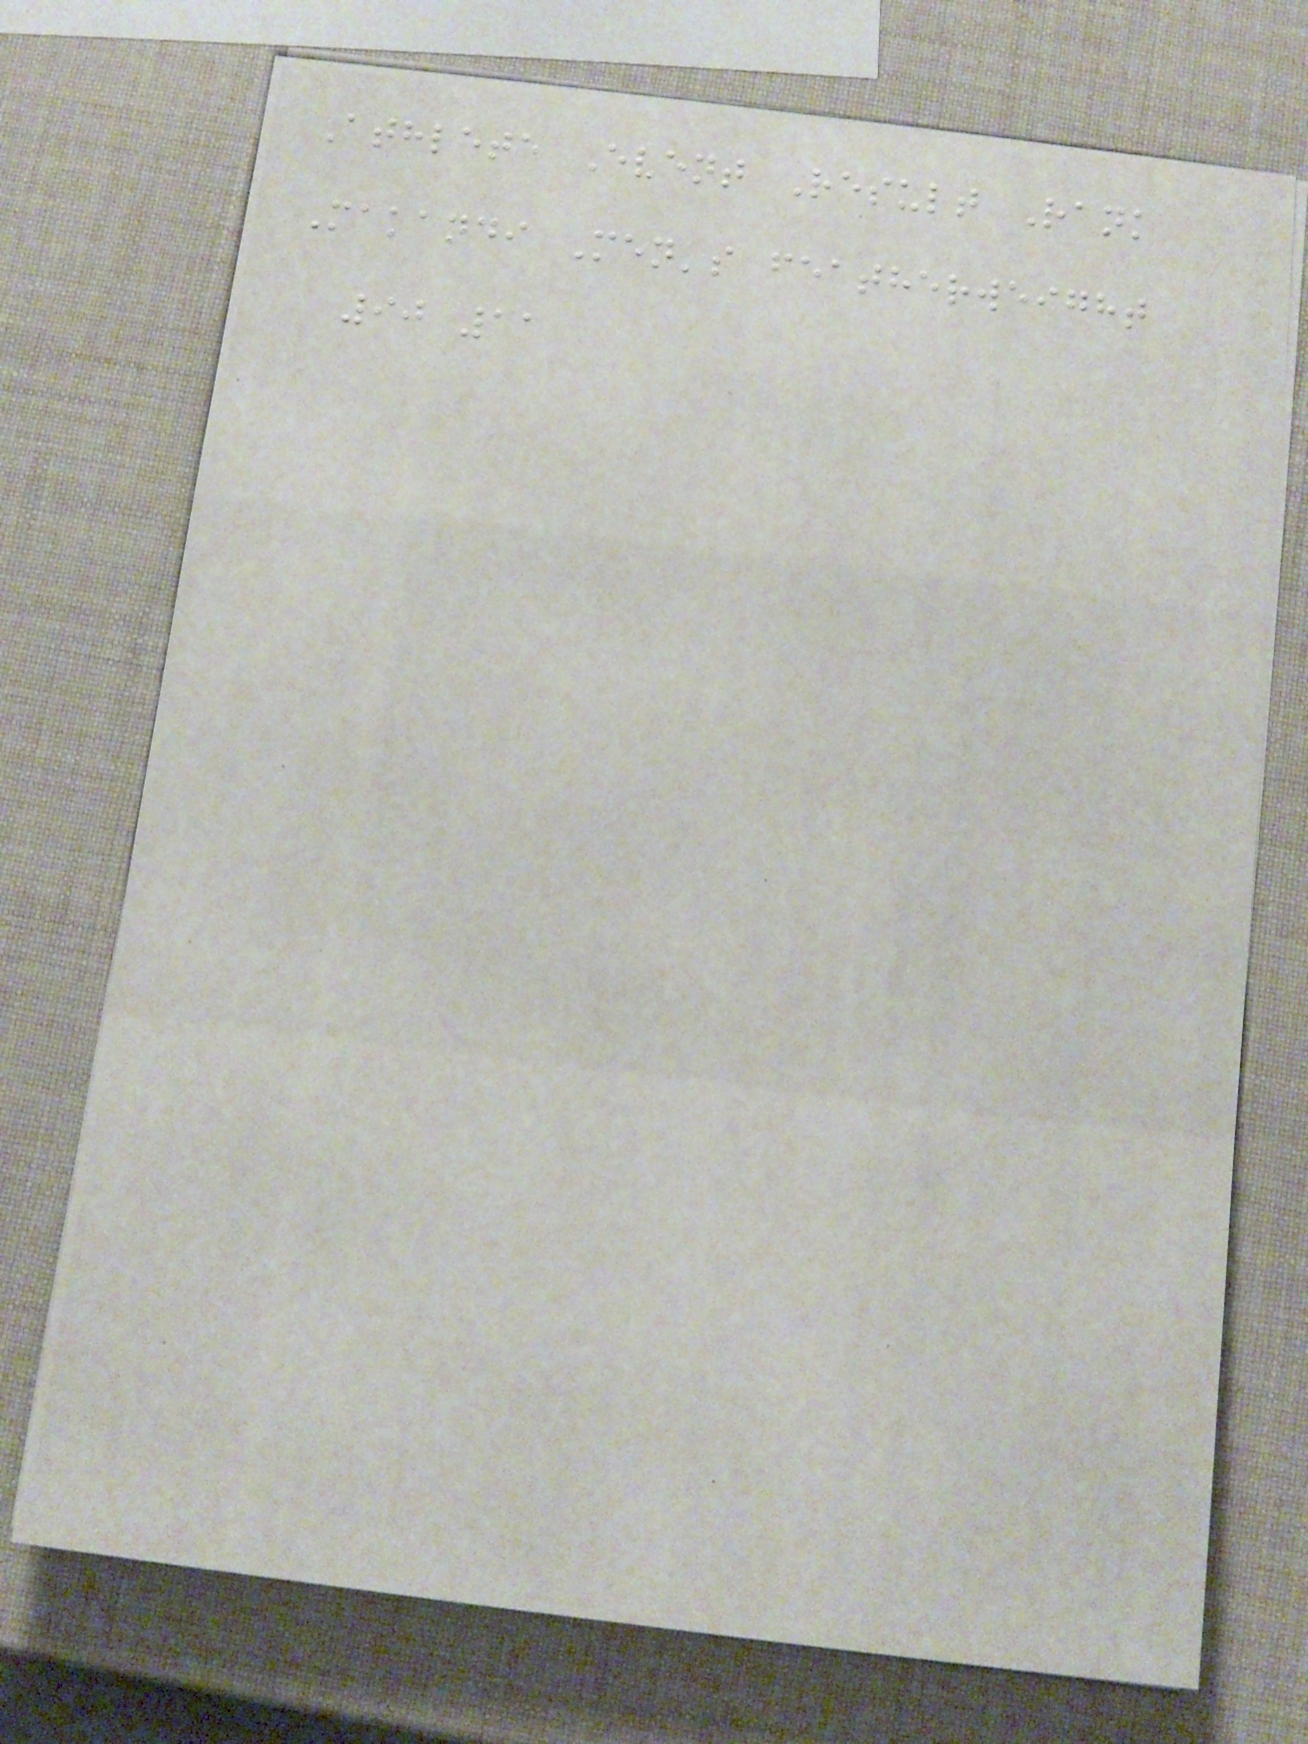Athlete Event Result Rank
Makandi Men's featherweight
90 11
